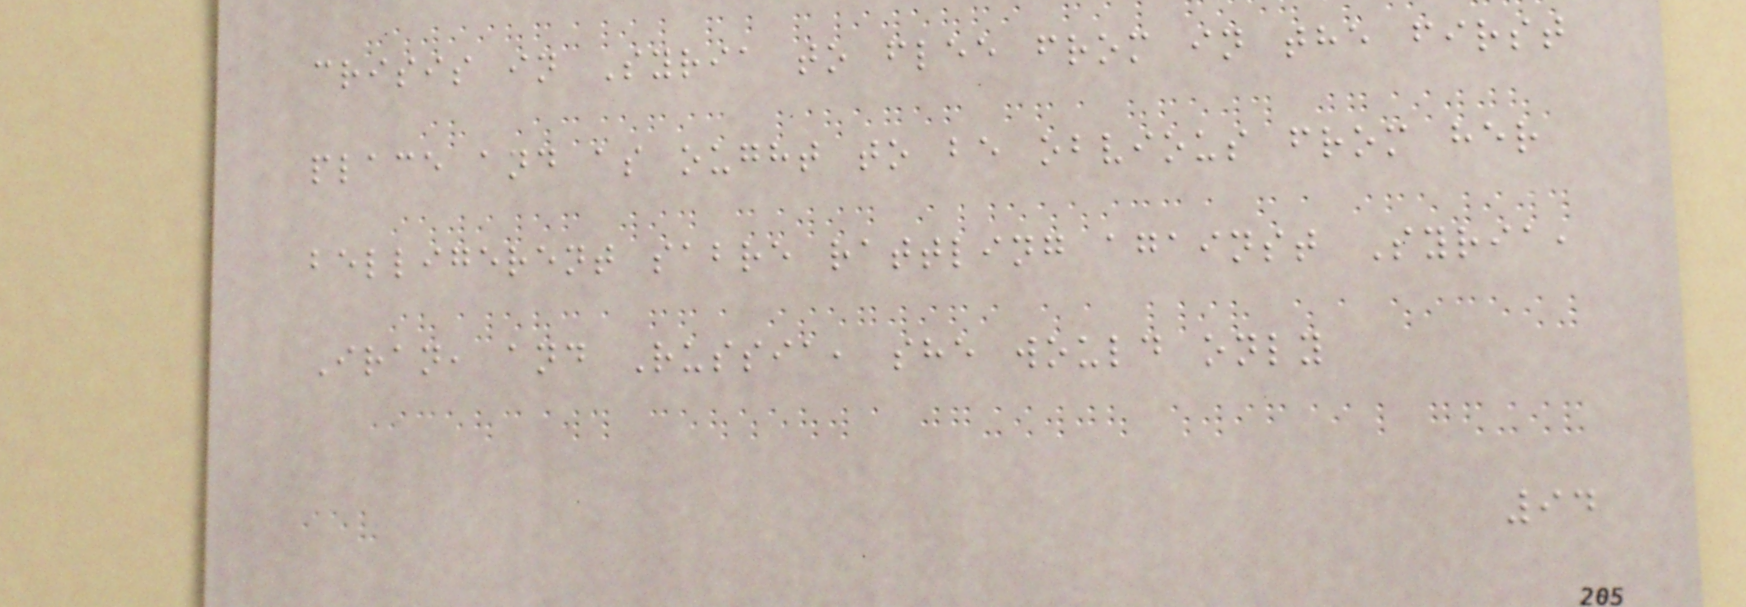crisis in Syria to flee from in the first
place and as ought to be obvious from her
belligerent sabre rattling against Syria,
Iran, and Russia, she would only
94
